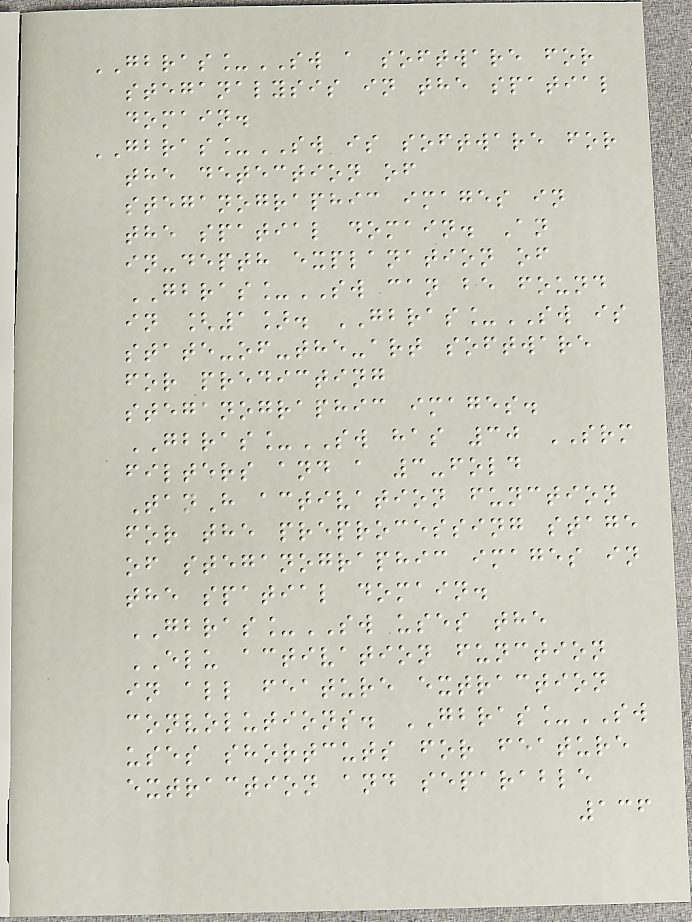GBRAS_SW a software for
steganalysis in the spatial
domain.
GBRAS_SW is software for
the detection of
steganographic images in
the spatial domain. An
in-depth explanation of
GBRAS_SW can be found
in [1]. GBRAS_SW is
state-of-the-art software
for predicting
steganographic images.
GBRAS_SW has 30 SRM
filters and a 3-fold
TanH activation function
for the preprocessing stage
of steganographic images in
the spatial domain.
GBRAS_SW uses the
ELU activation function
in all feature extraction
convolutions. GBRAS_SW
uses shortcuts for feature
extraction and separable
136
